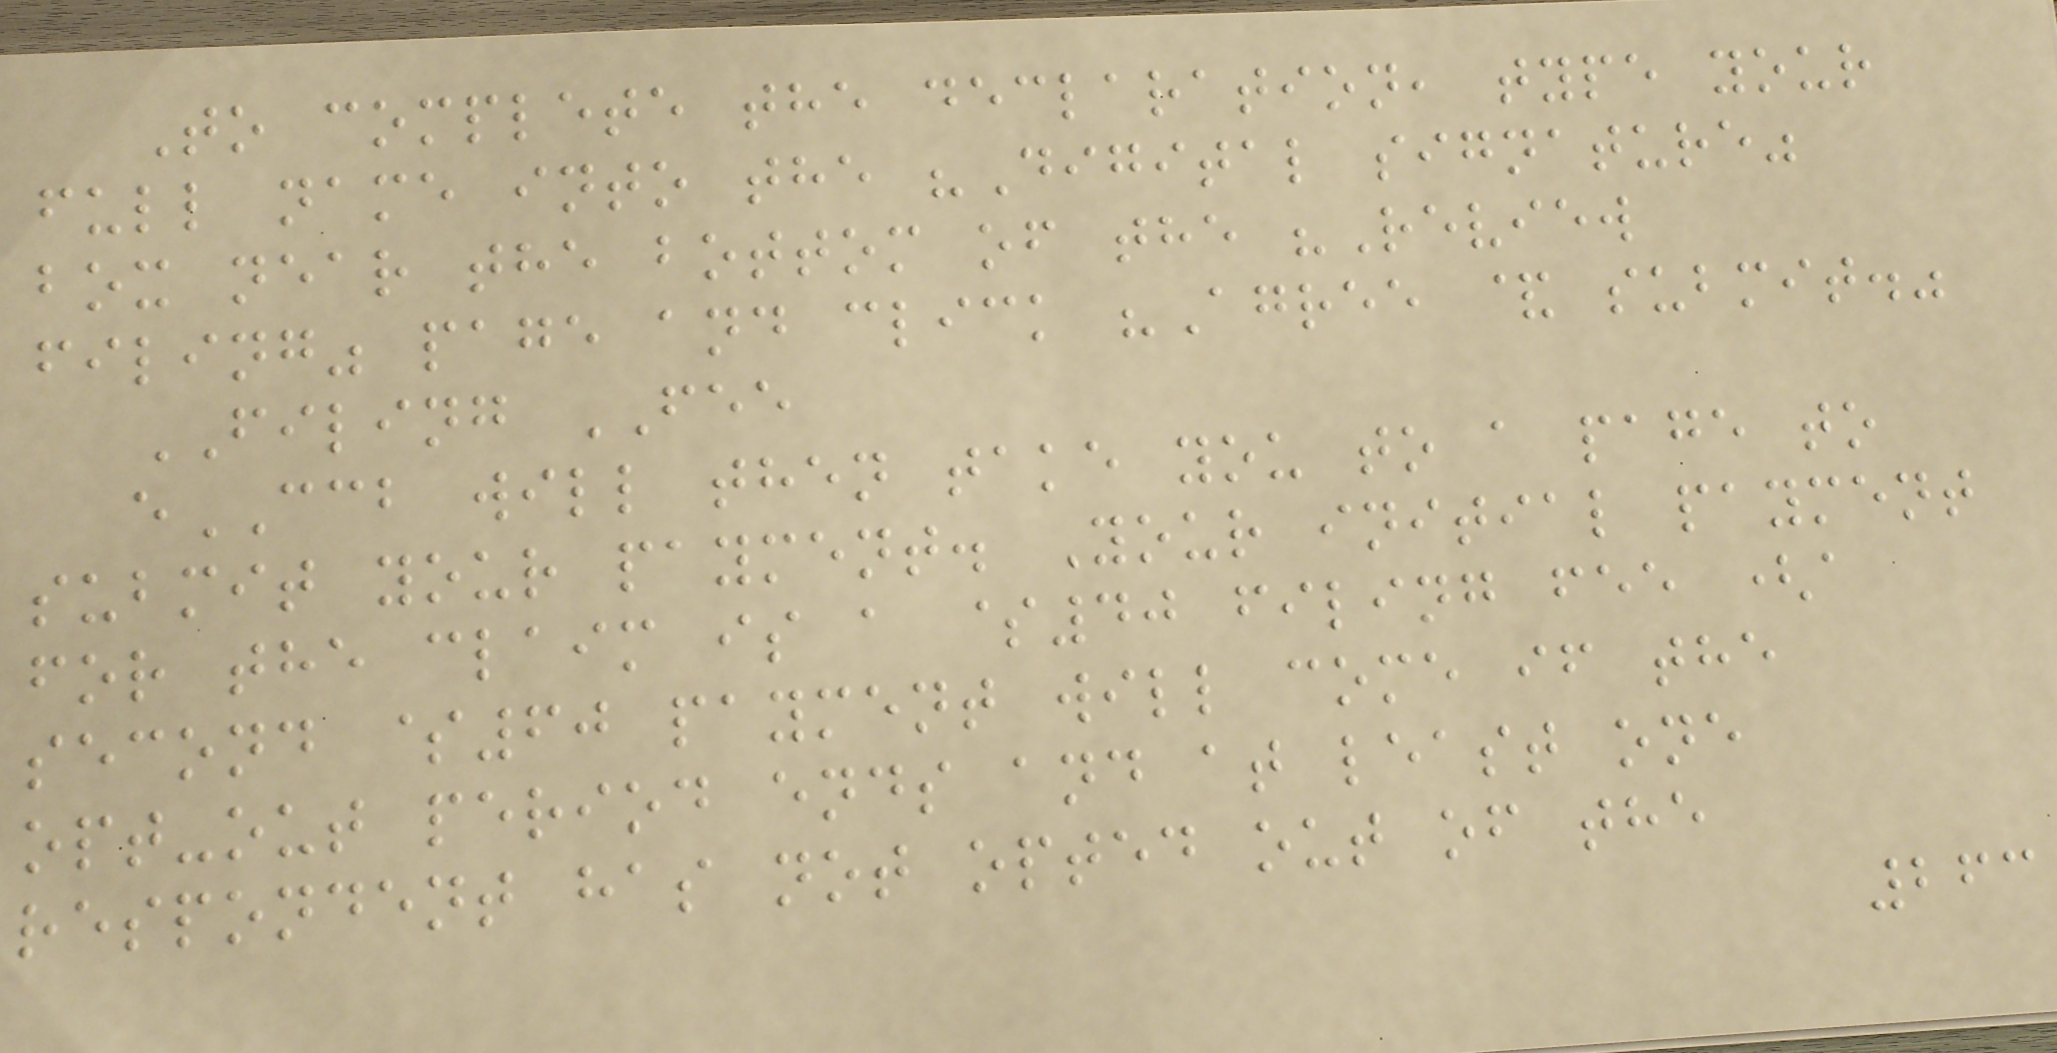To complete the declaration, type your
full name into the "Digital signature"
box near the bottom of the "Review
filing" page and click "Agree & submit."
FILING FEE
eCCB will then take you to a page to
submit your payment. Your initial payment
for the claim is a $40 filing fee (a
second $60 payment will come if the
opt-out period ends and at least one
respondent has not opted out of the
263
